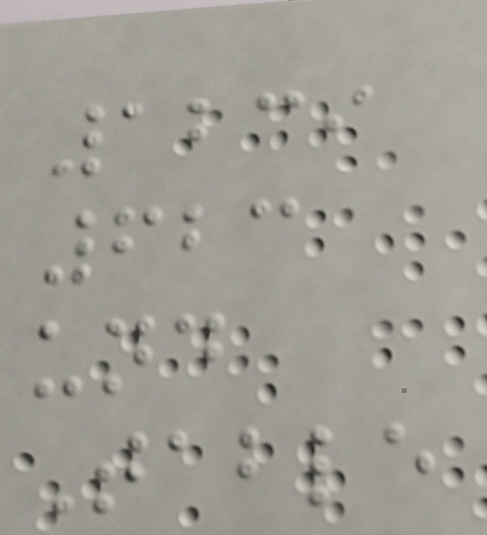1239
623
und
Table
